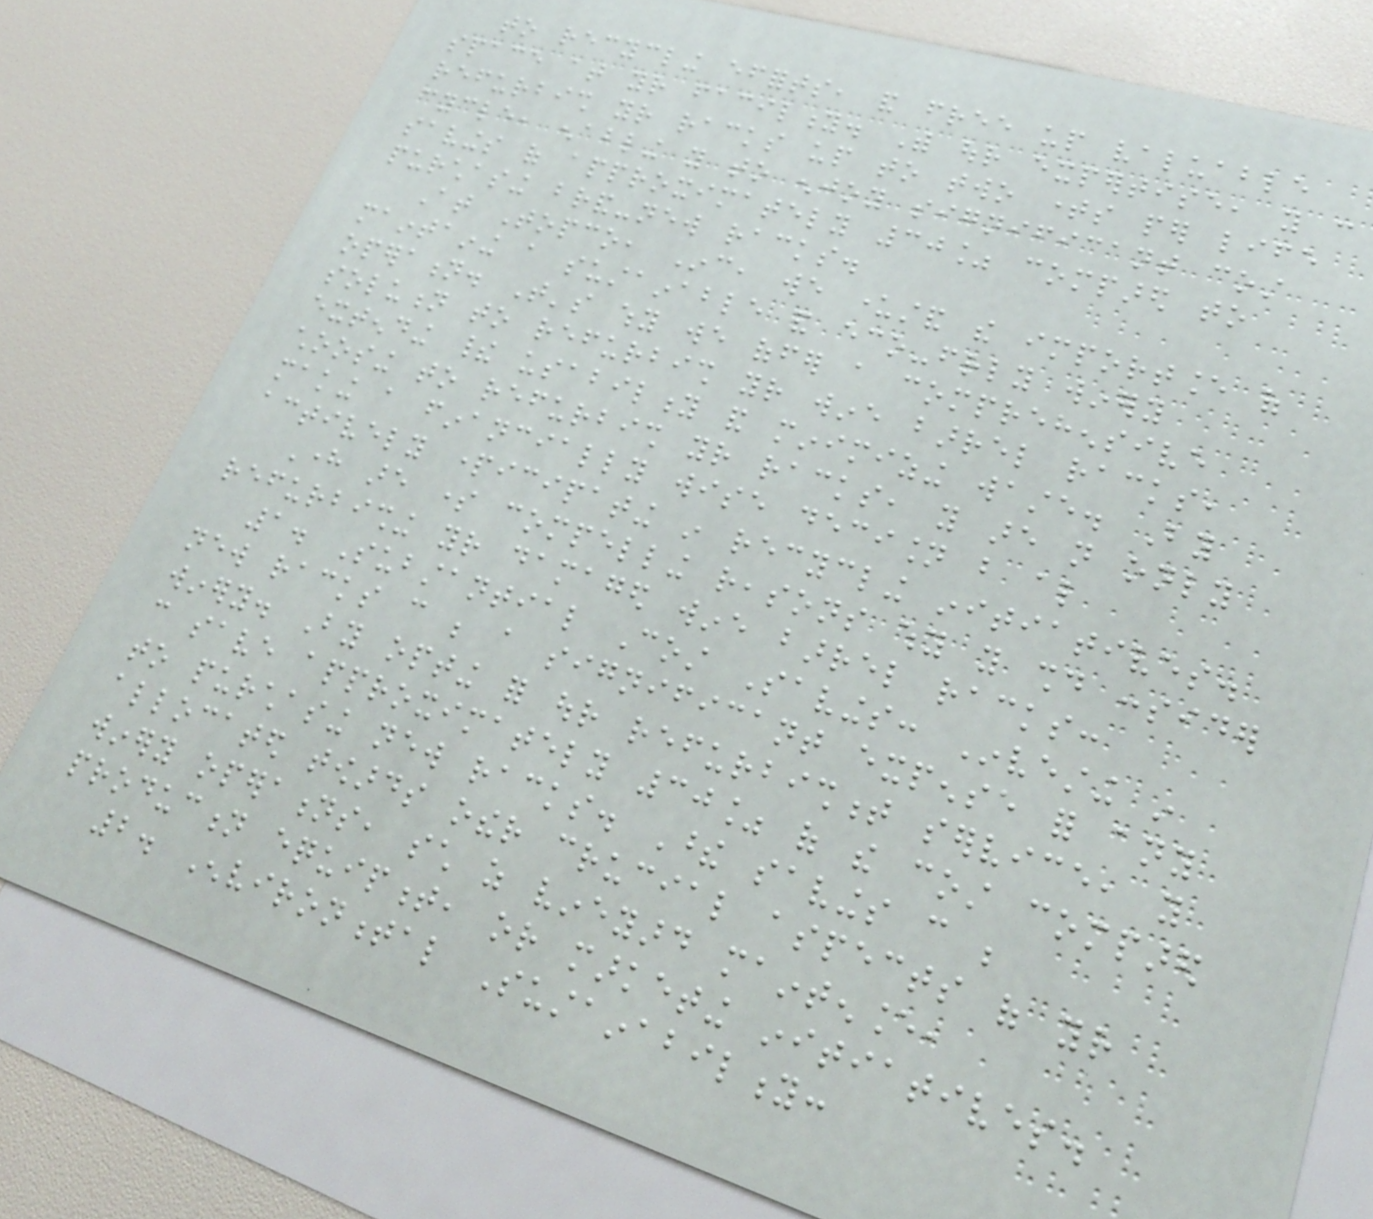to recycling efforts, and free up valuable
space at your facility. With our expertise, you can
refurbish your racks up to two times per life
cycle, enabling you to enjoy significant cost
savings of approximately 30% compared to
purchasing brand-new racks.
At Topco, Inc, we understand the importance of
maintaining a sustainable and eco-friendly winery
operation. That's why we offer a comprehensive
solution to refurbish your wine barrel racks,
extending their usability and minimizing waste. By
choosing to refurbish your racks, you are not only
making a financially wise decision but also
actively participating in recycling initiatives.
Here are some compelling reasons why you should consider
refurbishing your damaged wine barrel racks:
1. Substantial Cost Savings: Investing in
new racks can be a significant expense for any
winery. By opting for our refurbishment service, you
can save approximately 30% of the cost compared
to purchasing new racks. These savings can be
allocated towards other crucial aspects of your
winery operations, such as vineyard maintenance,
production equipment, or marketing initiatives.
2. Environmental Sustainability:
